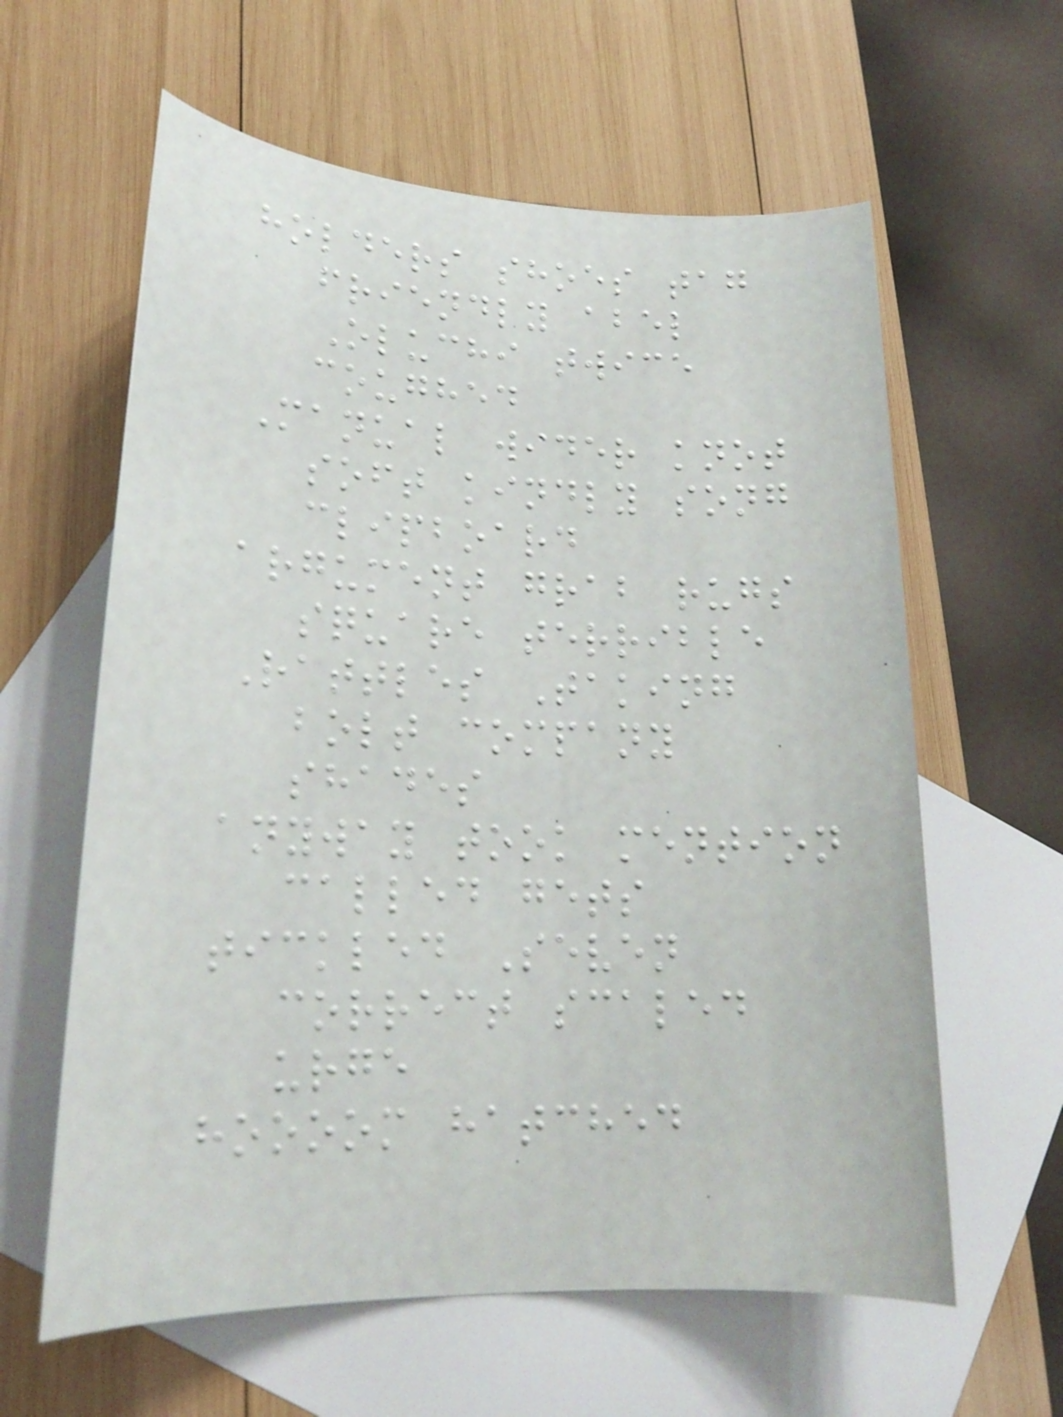holders shoes tag
friendly abel
Oluchi twice
coughed
Manual wider knot
soft kindly song
clipboard
argument grab rugs
square terrible
Rattles Taking
bolt company
shades
anyway took mention
called gets
tickled Seven
correct scaled
urge
hoooom hatched
